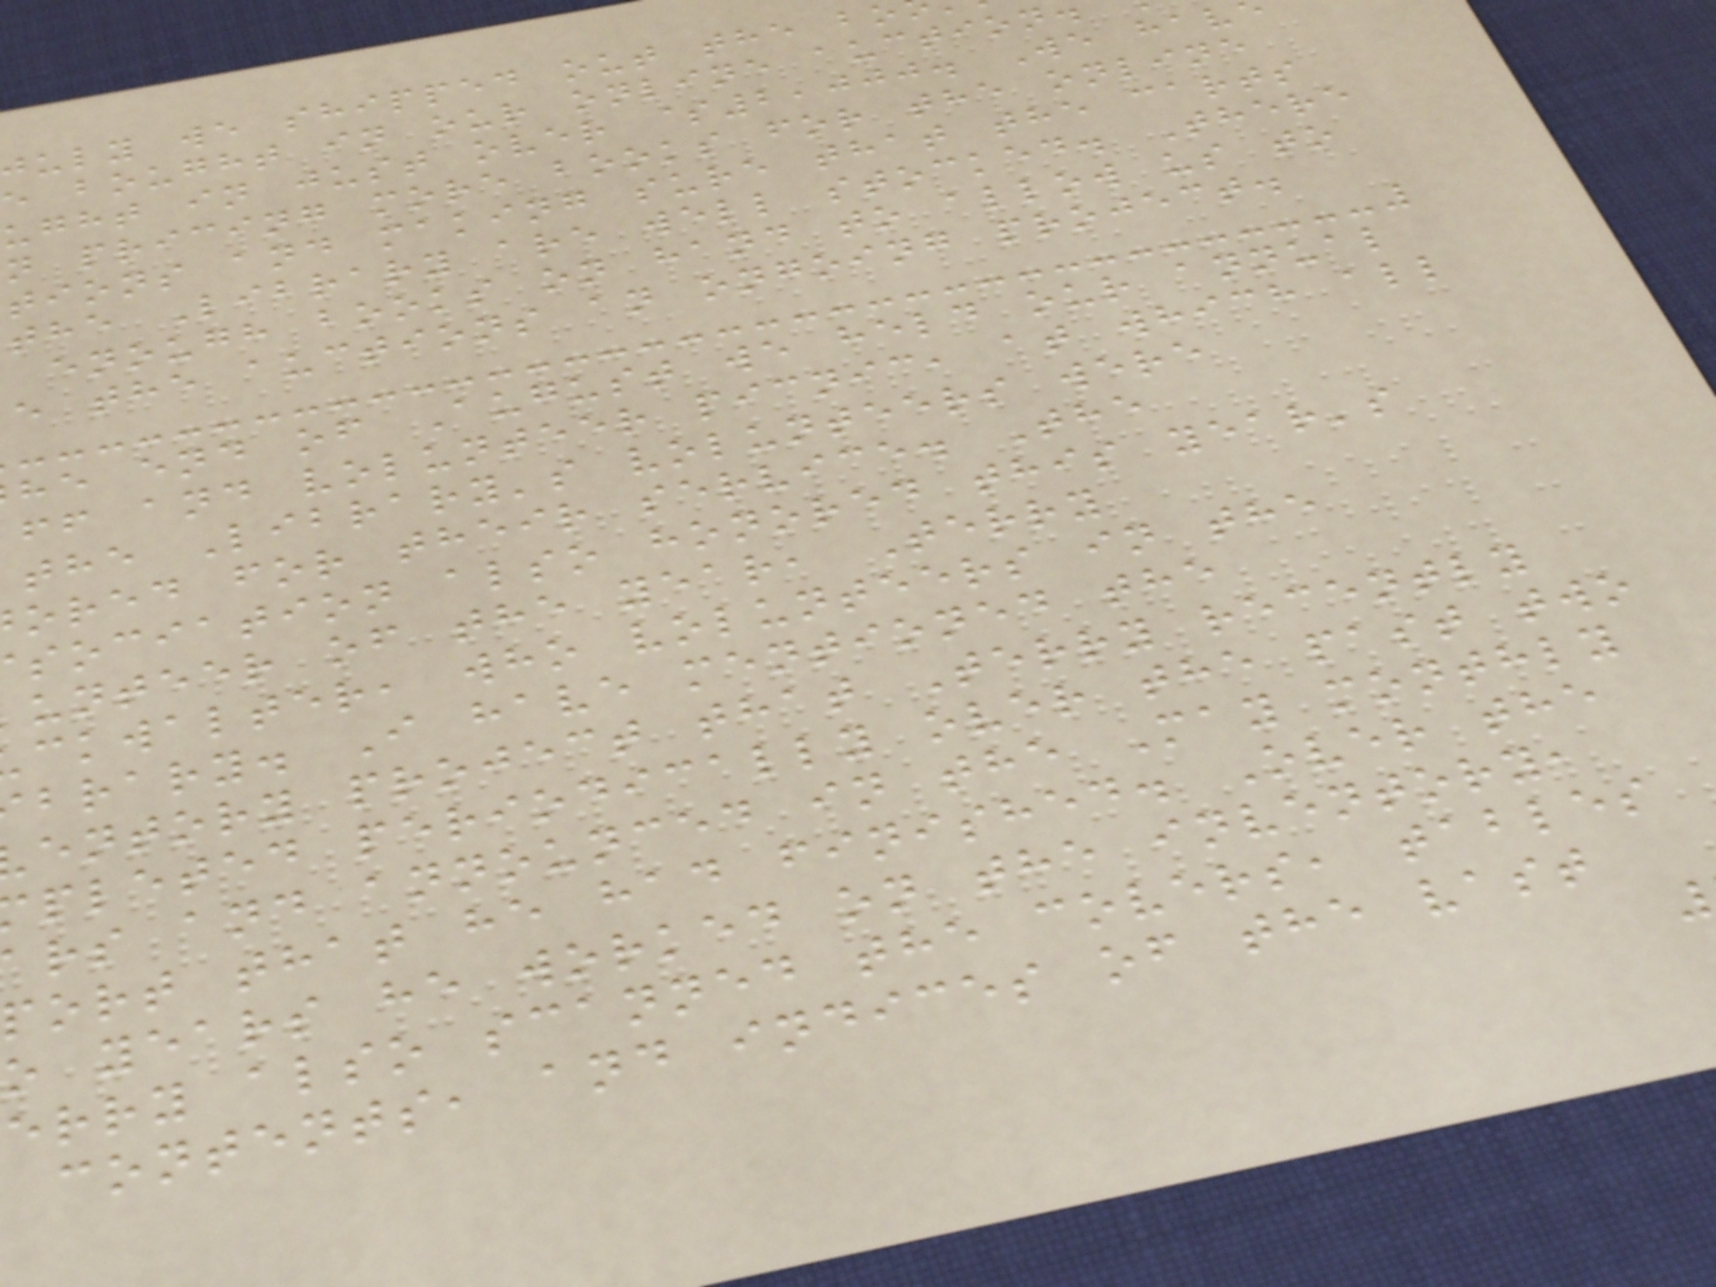july we shipped out the bo
e bought in our online auction
ught in just over $2,000. We hav
n pricing more books for the online
tions and making sure that the carts
the Library are well stocked. There
enough books on hand to allow us to
e the auctions an ongoing project.
he end of August we held our annual
ff and volunteer picnic, at which all
the Library's volunteers were
ored for their service. The
sociation also honored this year's
unteer of the year, Terry
ckwalter, who volunteers in the
brary. I have mentioned the
entory project that Terry recently
pleted periodically over the past two
rs and announced in the May monthly
port that he had finished. Over the
o years he worked on the inventory,
erry also scanned the covers, tables
contents, and indices of the vast
